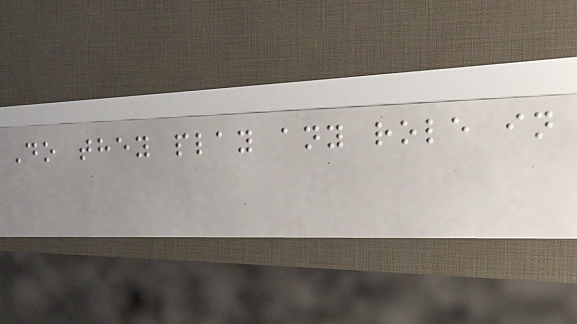Do they play any role in
